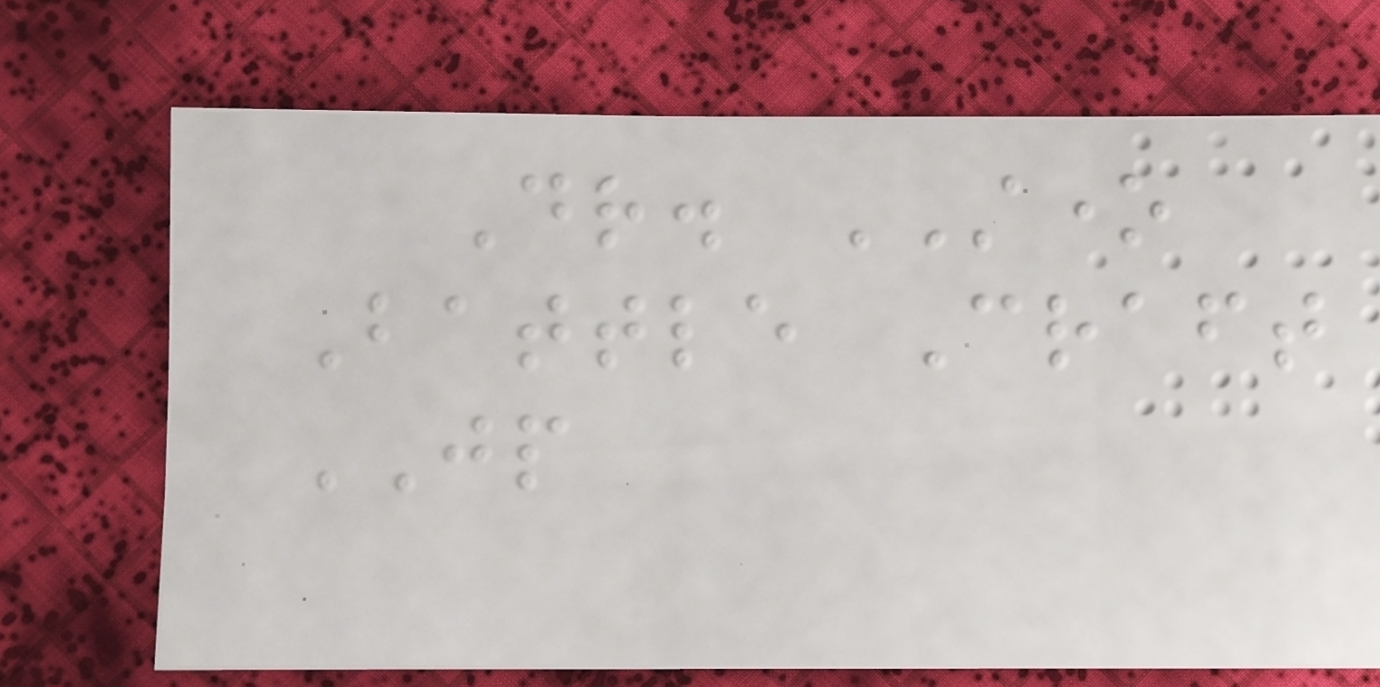Dr. STONE
Battle Craft
JP
